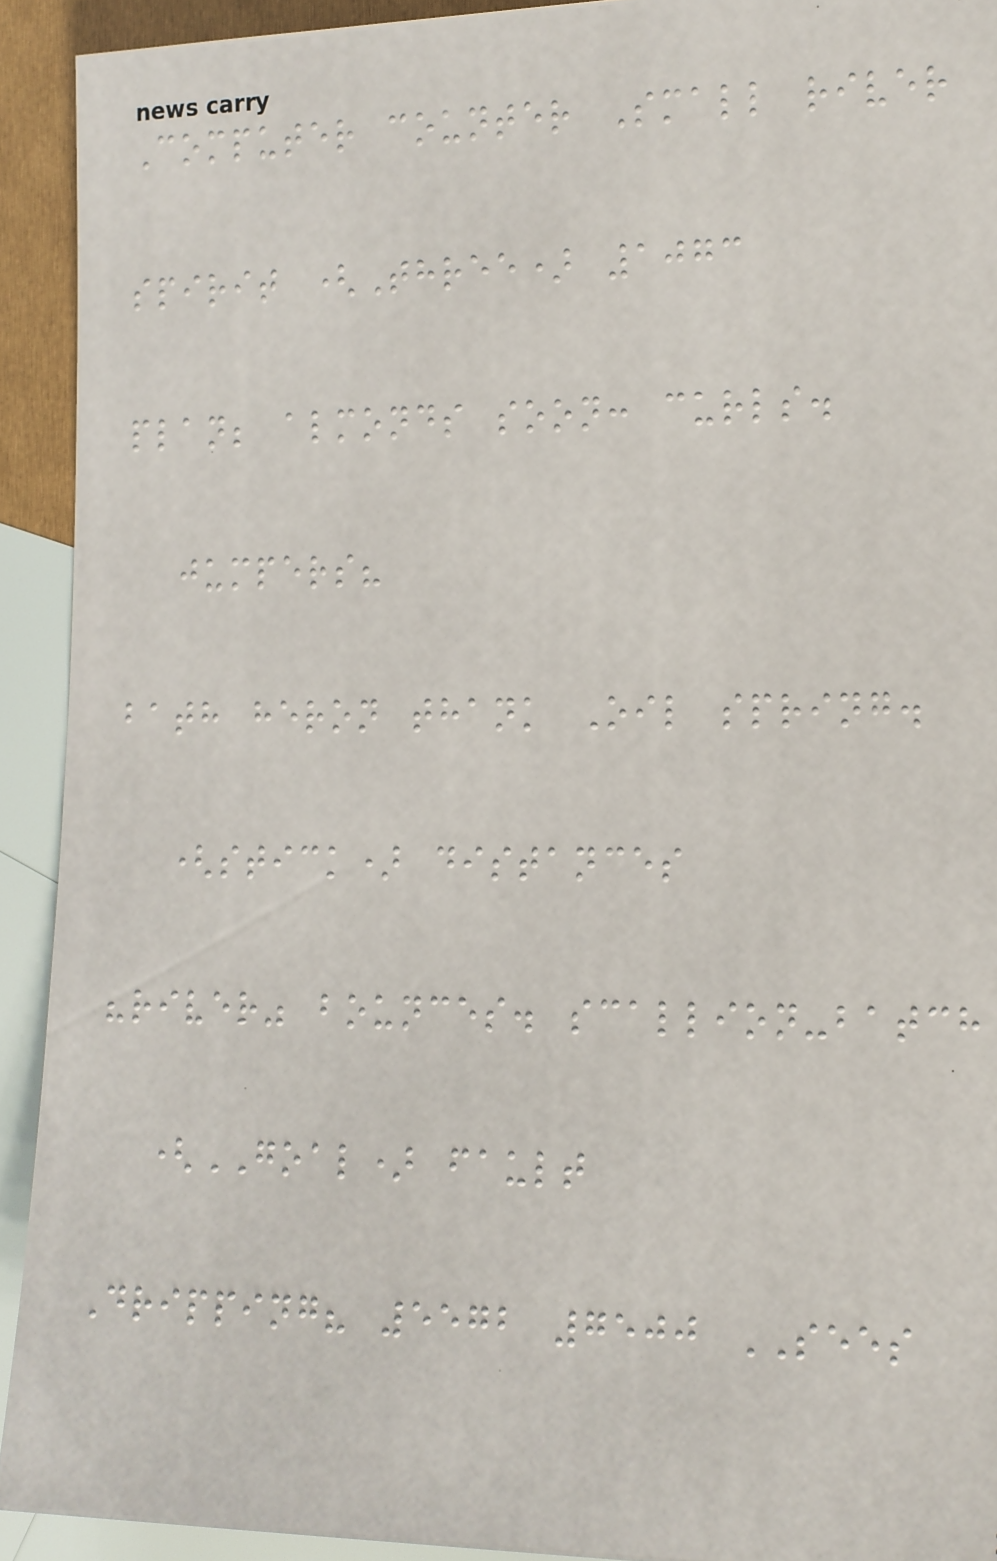Computer counter Small river
spirit (Three) 1073
plan; almonds soon: curls.
jumpers?
bath heron thank Oil spring.
(stick) distances
"river" bounces. scallion-batch
(GOAL) fault
Dripping? 5572 7500 SEES
